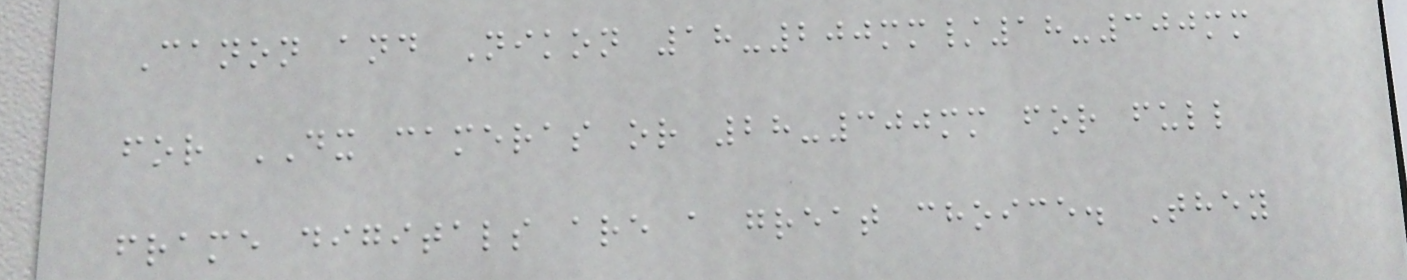Canon and Nikon 18-200mm/18-300mm
for DX cameras or 28-300mm for full
frame digitals are a great choice. They
